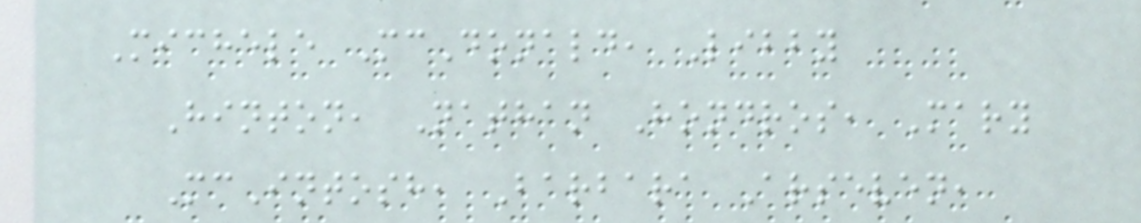Michele McDonald, Libby
Hinton, Nathan Hondros, Mary
McIntosh, Barbara Arseven,
